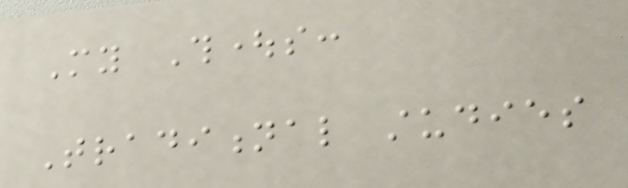My Thoughts:
Traditional studies
